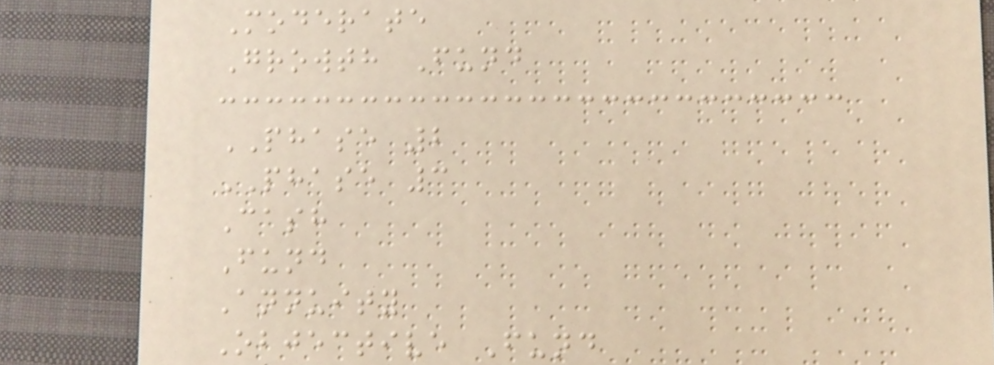Moderate
Growth Fund
PHASE 2
PHASE 3
Cash
Fund
Annuity
Objective Fund
